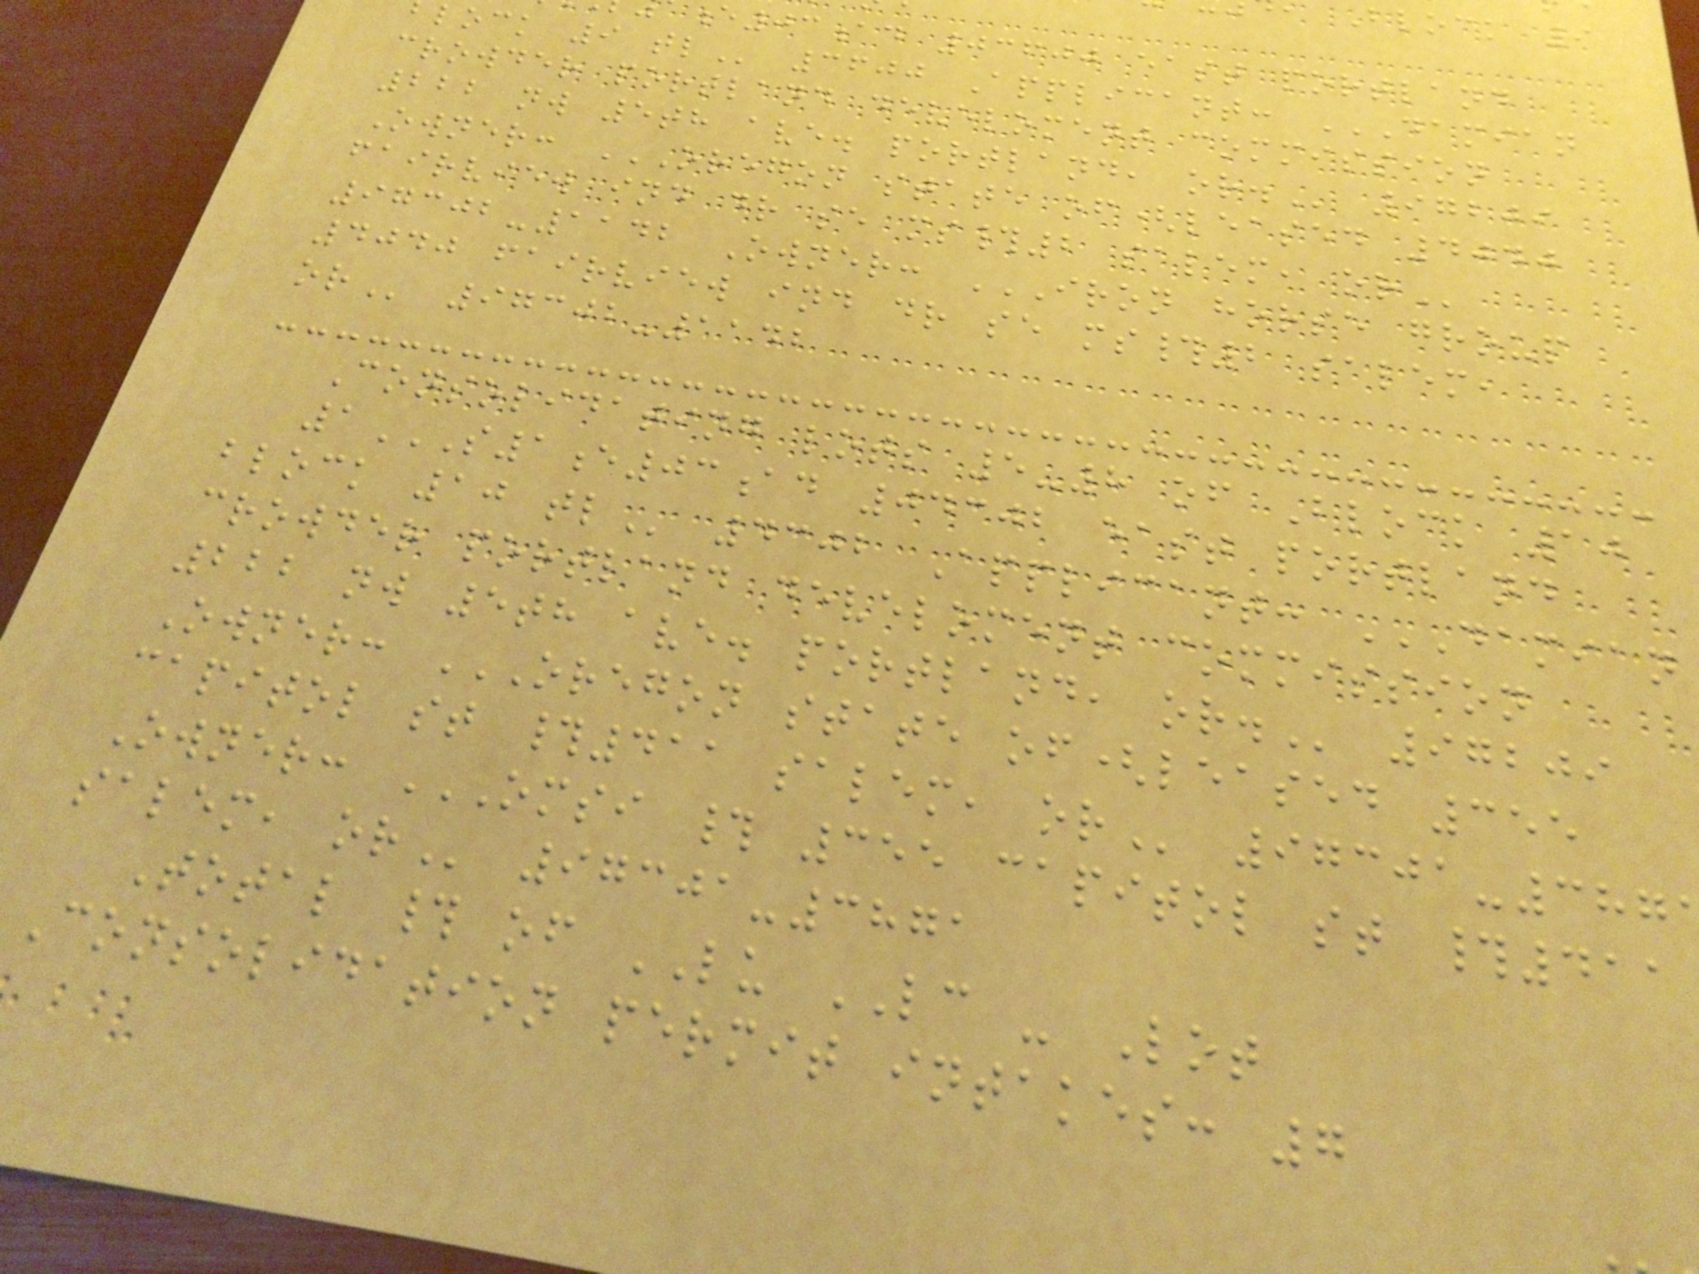e03ad 03600 east portland
crowder portland develoment commission
222 nw 5th ave. portland,
Owner: OREGON STATE OF(LEASED 4040
fairview ind dr se ms#2 salem,
97302-1142 Owner: IRON HORSE GROUP
4040 fairview ind dr se ms#2 salem,
97302-1142
Consolidating lots 5-8 of Block 10
1S1E03AD 04302 EAST PORTLAND
crowder portland develoment commission
222 nw 5th ave. portland,
Owner: OREGON STATE OF(LEASED 355
capitol st #411 salem,
Owner: OMSI # 355 CAPITOL ST #411
salem,
Total # of LU LC - Lot
Consolidation permit intakes: 7
